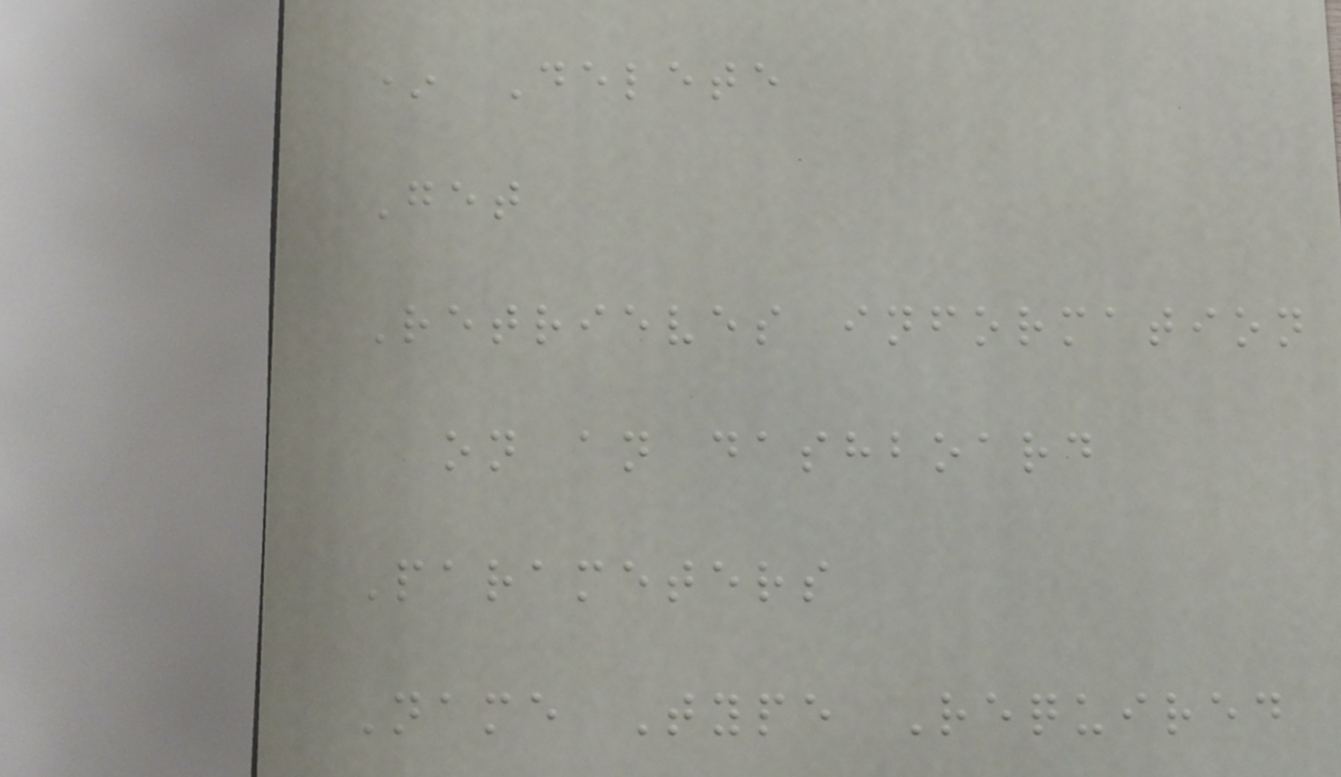* Delete
Get
Retrieves information
on an dashboard
Parameters
Name Type Required
